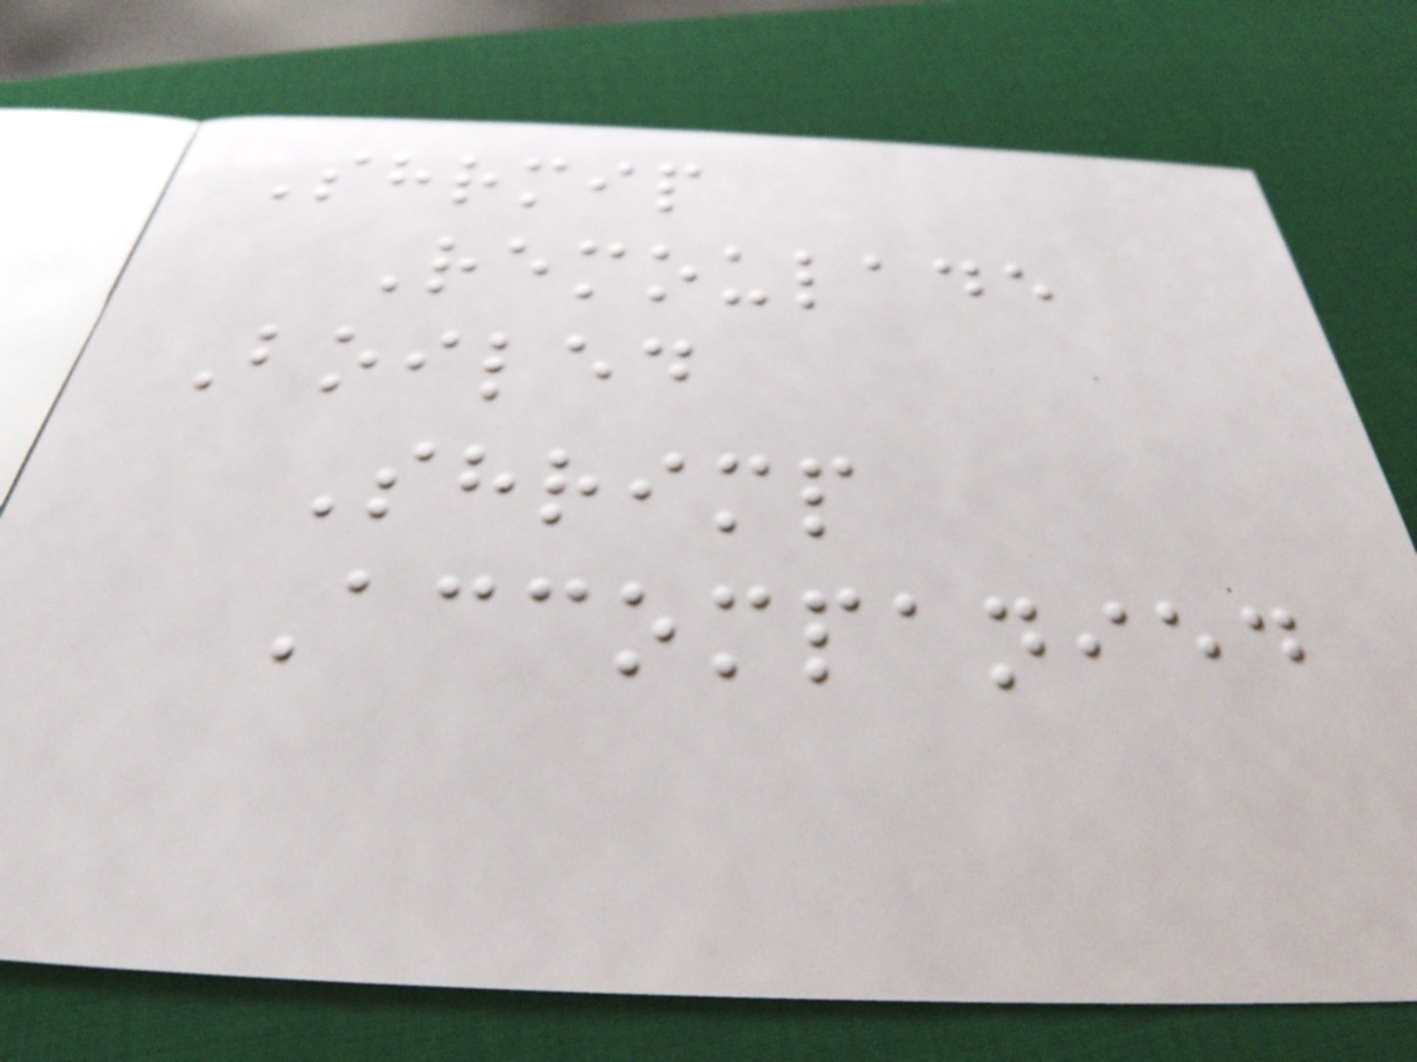Shrmip
Remoulade
Boiled
Shrimp
Accompanied
